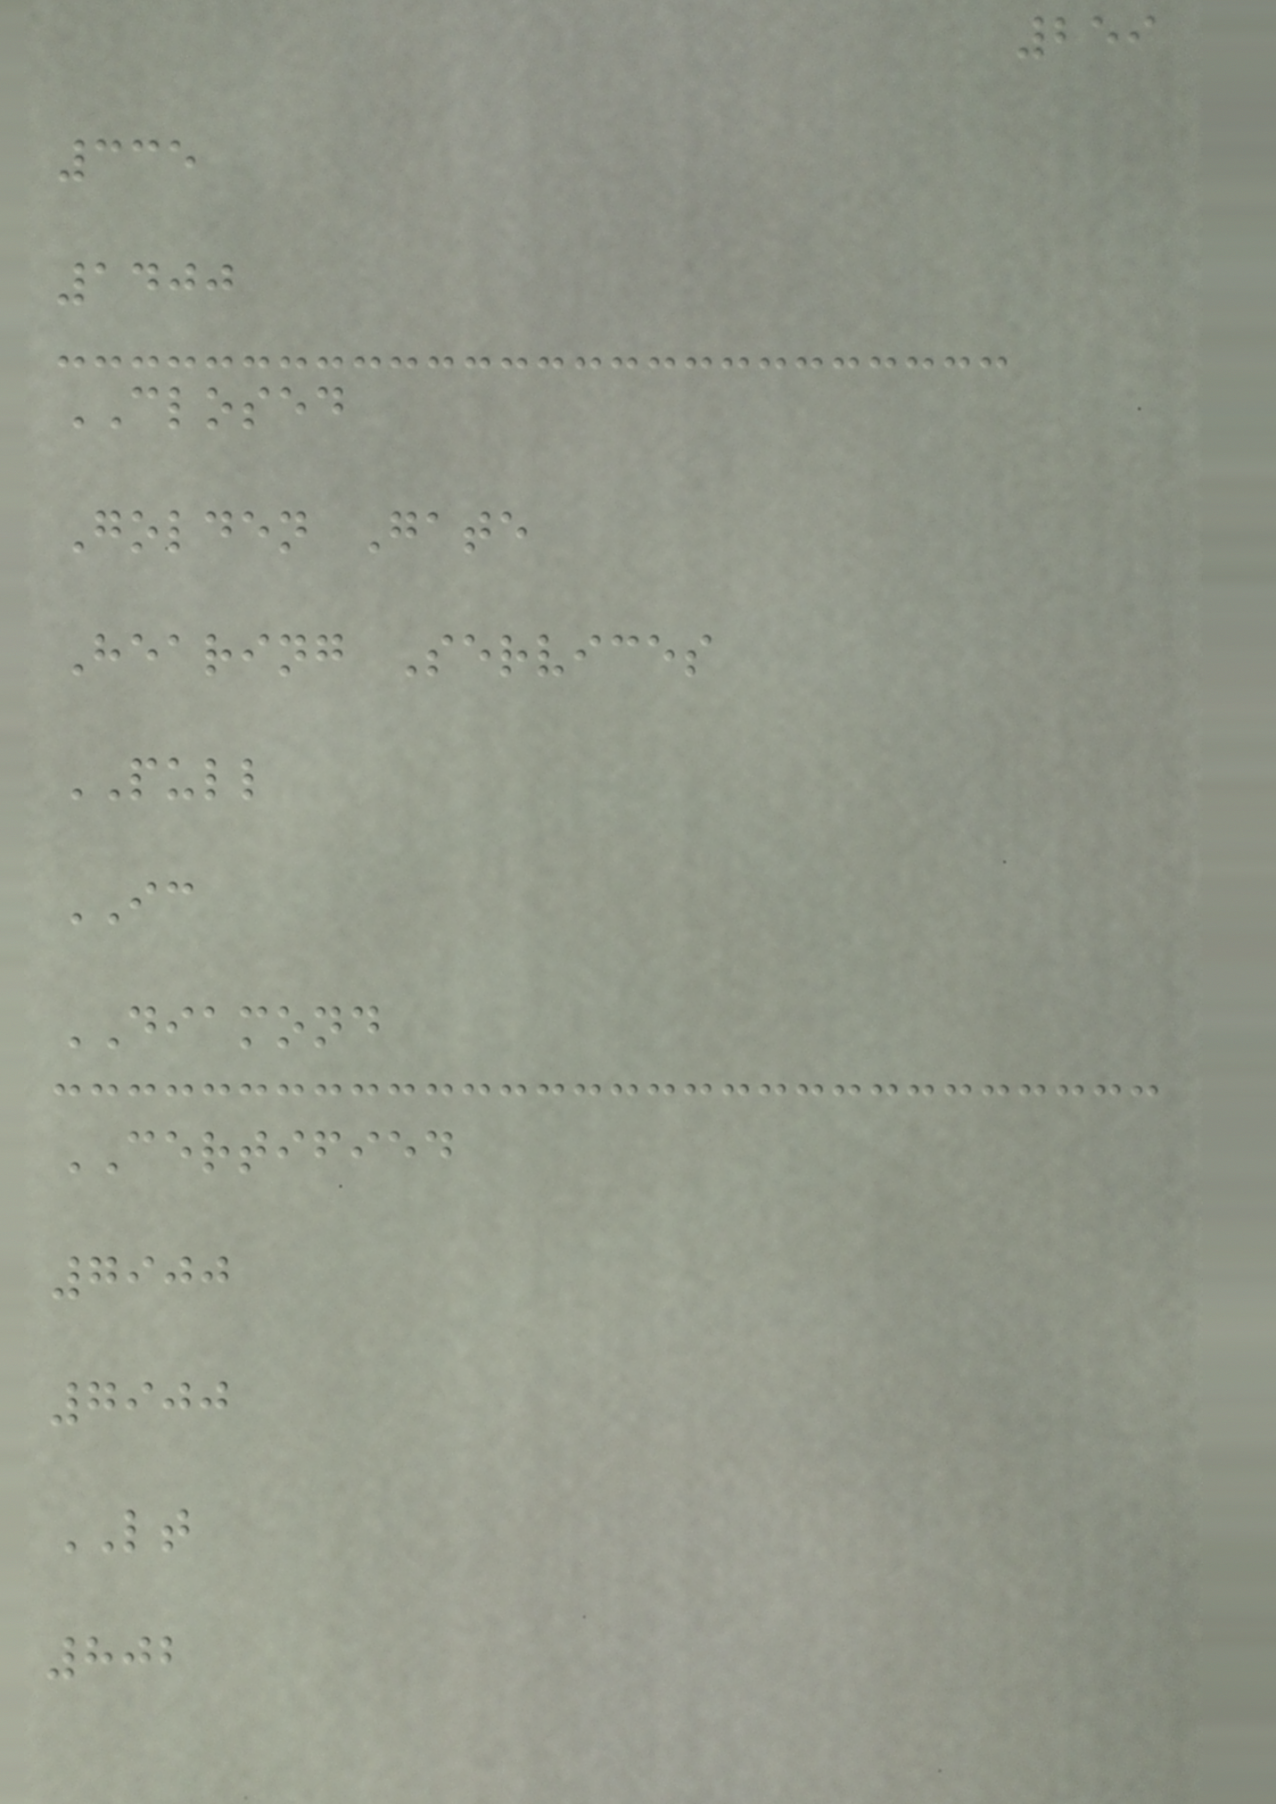259
335
1400
CLOSED
Golden Gate
Hearing Services
PULL
IC
DIAMOND
CERTIFIED
7900
7900
LT
802
